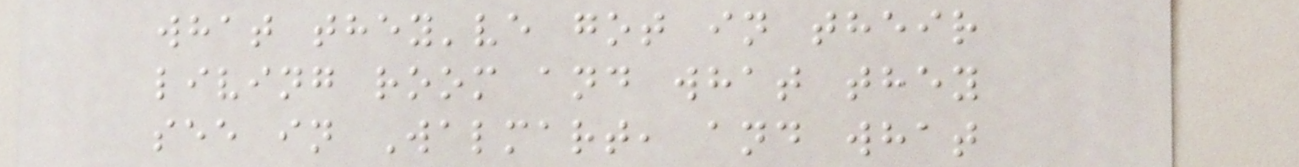what they've got in their
living room and what they
see in Walmart, and what
